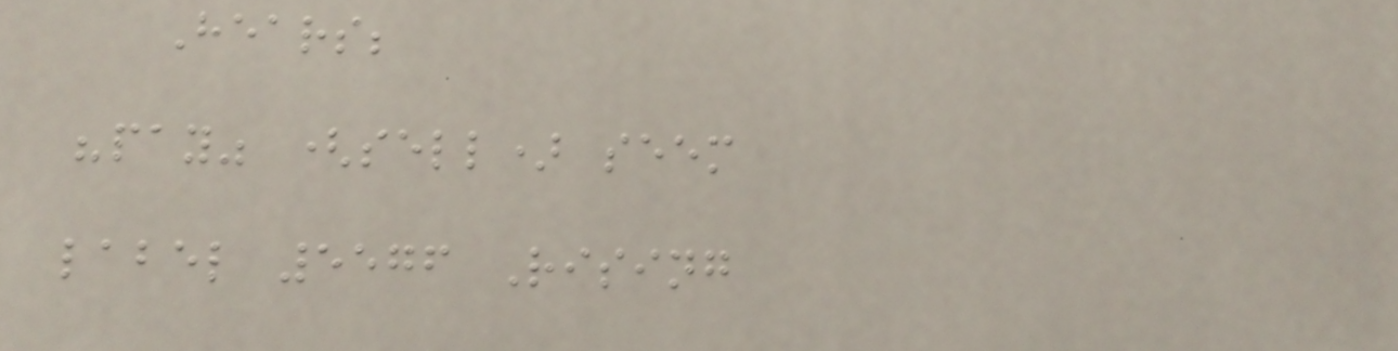Hears;
"pay" (sell) seem
label 5576 Rising
